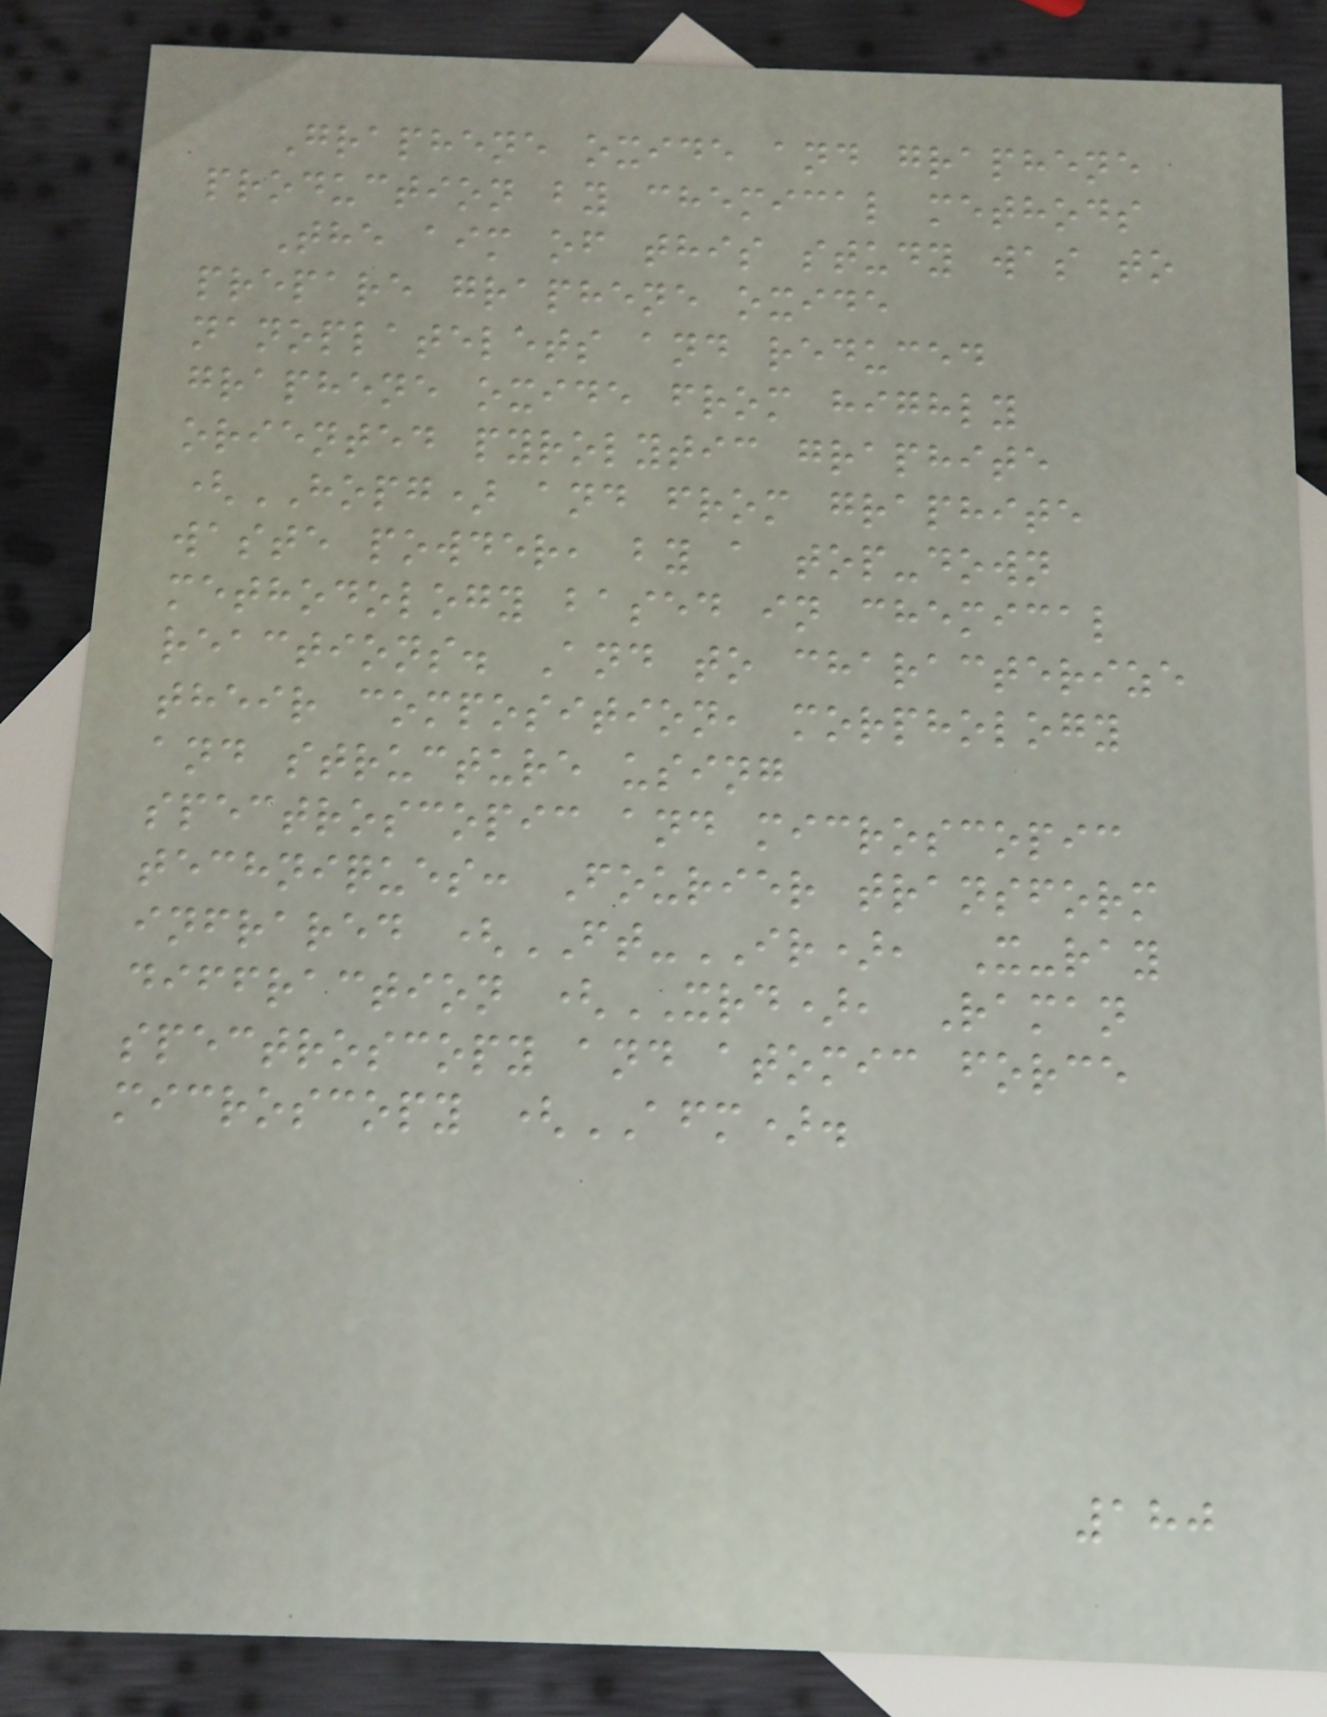Graphene oxide and graphene
production by chemical methods
The aim of this study was to
prepare graphene oxide
nanoplatelets and reduced
graphene oxide from highly
oriented pyrolytic graphite
(HOPG) and from graphite
waste powder, by a top-down
methodology based in chemical
reactions. And to characterize
their composition, morphology
and structure using
spectroscopic and microscopic
techniques: Fourier transform
infrared (FT-IR), X-ray
diffraction (XRD), Raman
spectroscopy and atomic force
microscopy (AFM).
180
